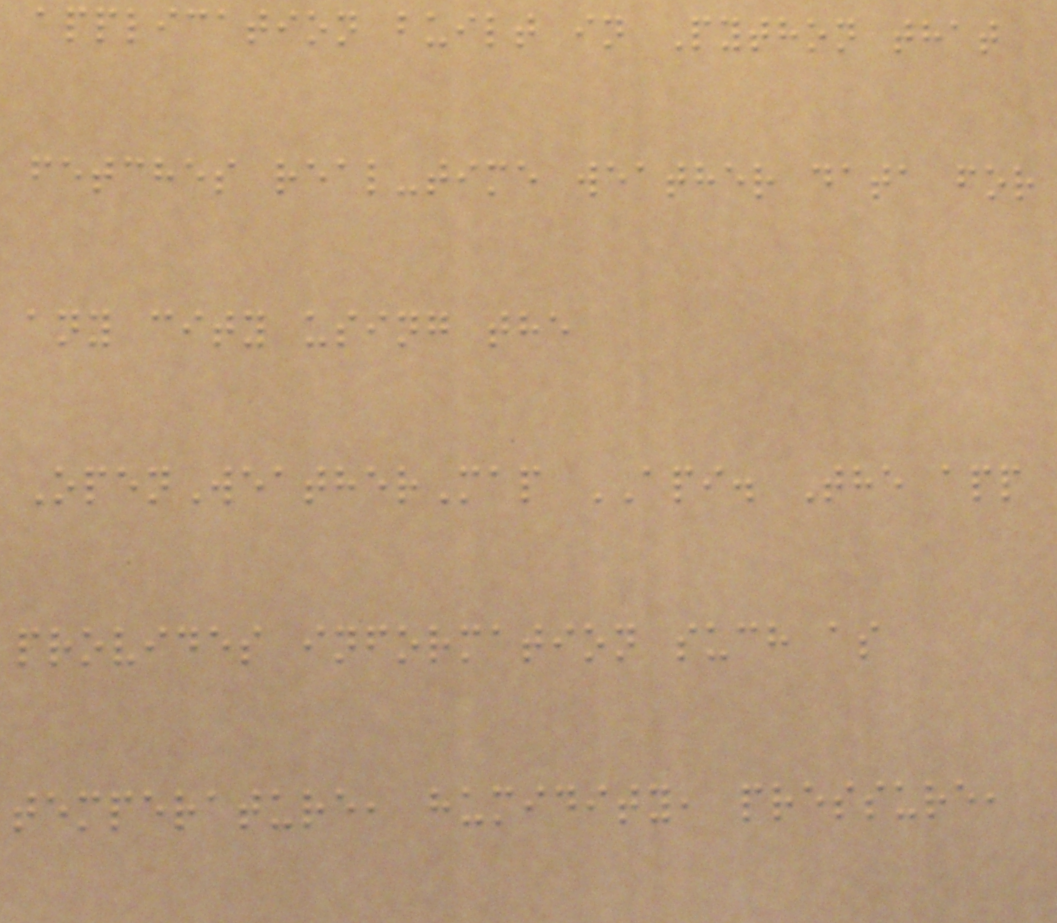application built in Python that
fetches real-time weather data for
any city using the
OpenWeatherMap API. The app
provides information such as
temperature, humidity, pressure,
